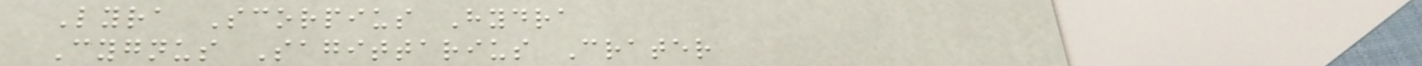Lyra Scorpius Hydra
Cygnus Sagittarius Crater
